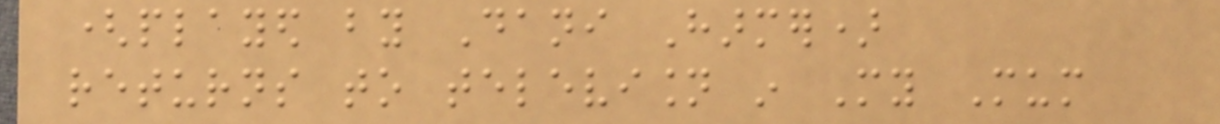(played by Dani Harmer)
returns to television in My Mum
